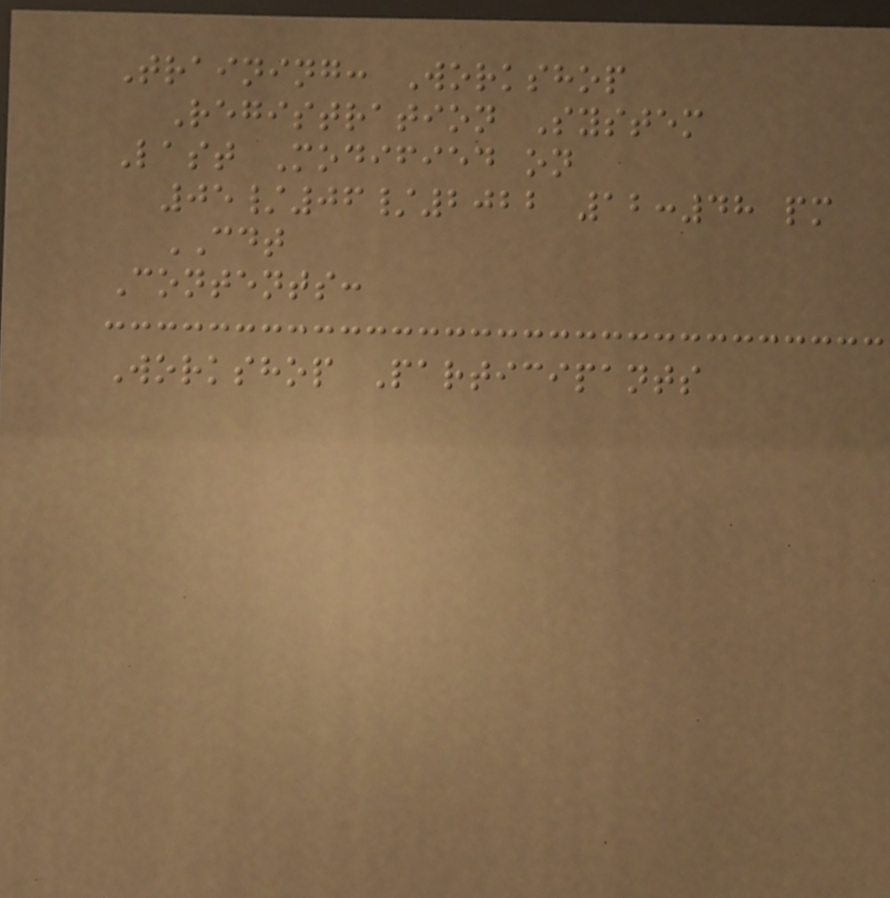Training: Workshop
Registration System
Last Modified on
05/06/2022 12:48 pm
CDT
Contents:
Workshop Participants
